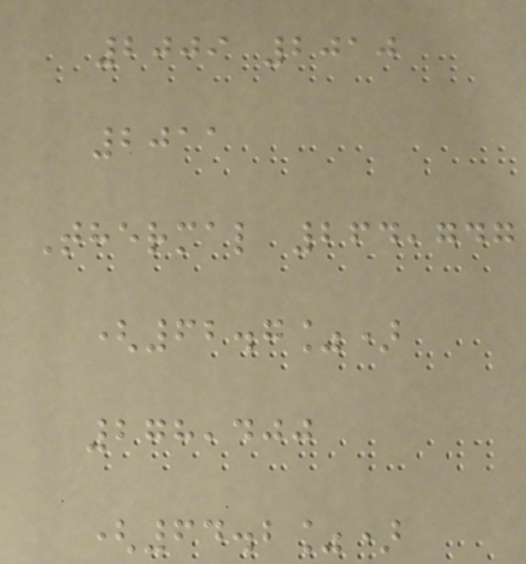2009 2010
2011
Thermal 264,747
(62.7%)
278,400
(64.2%)
